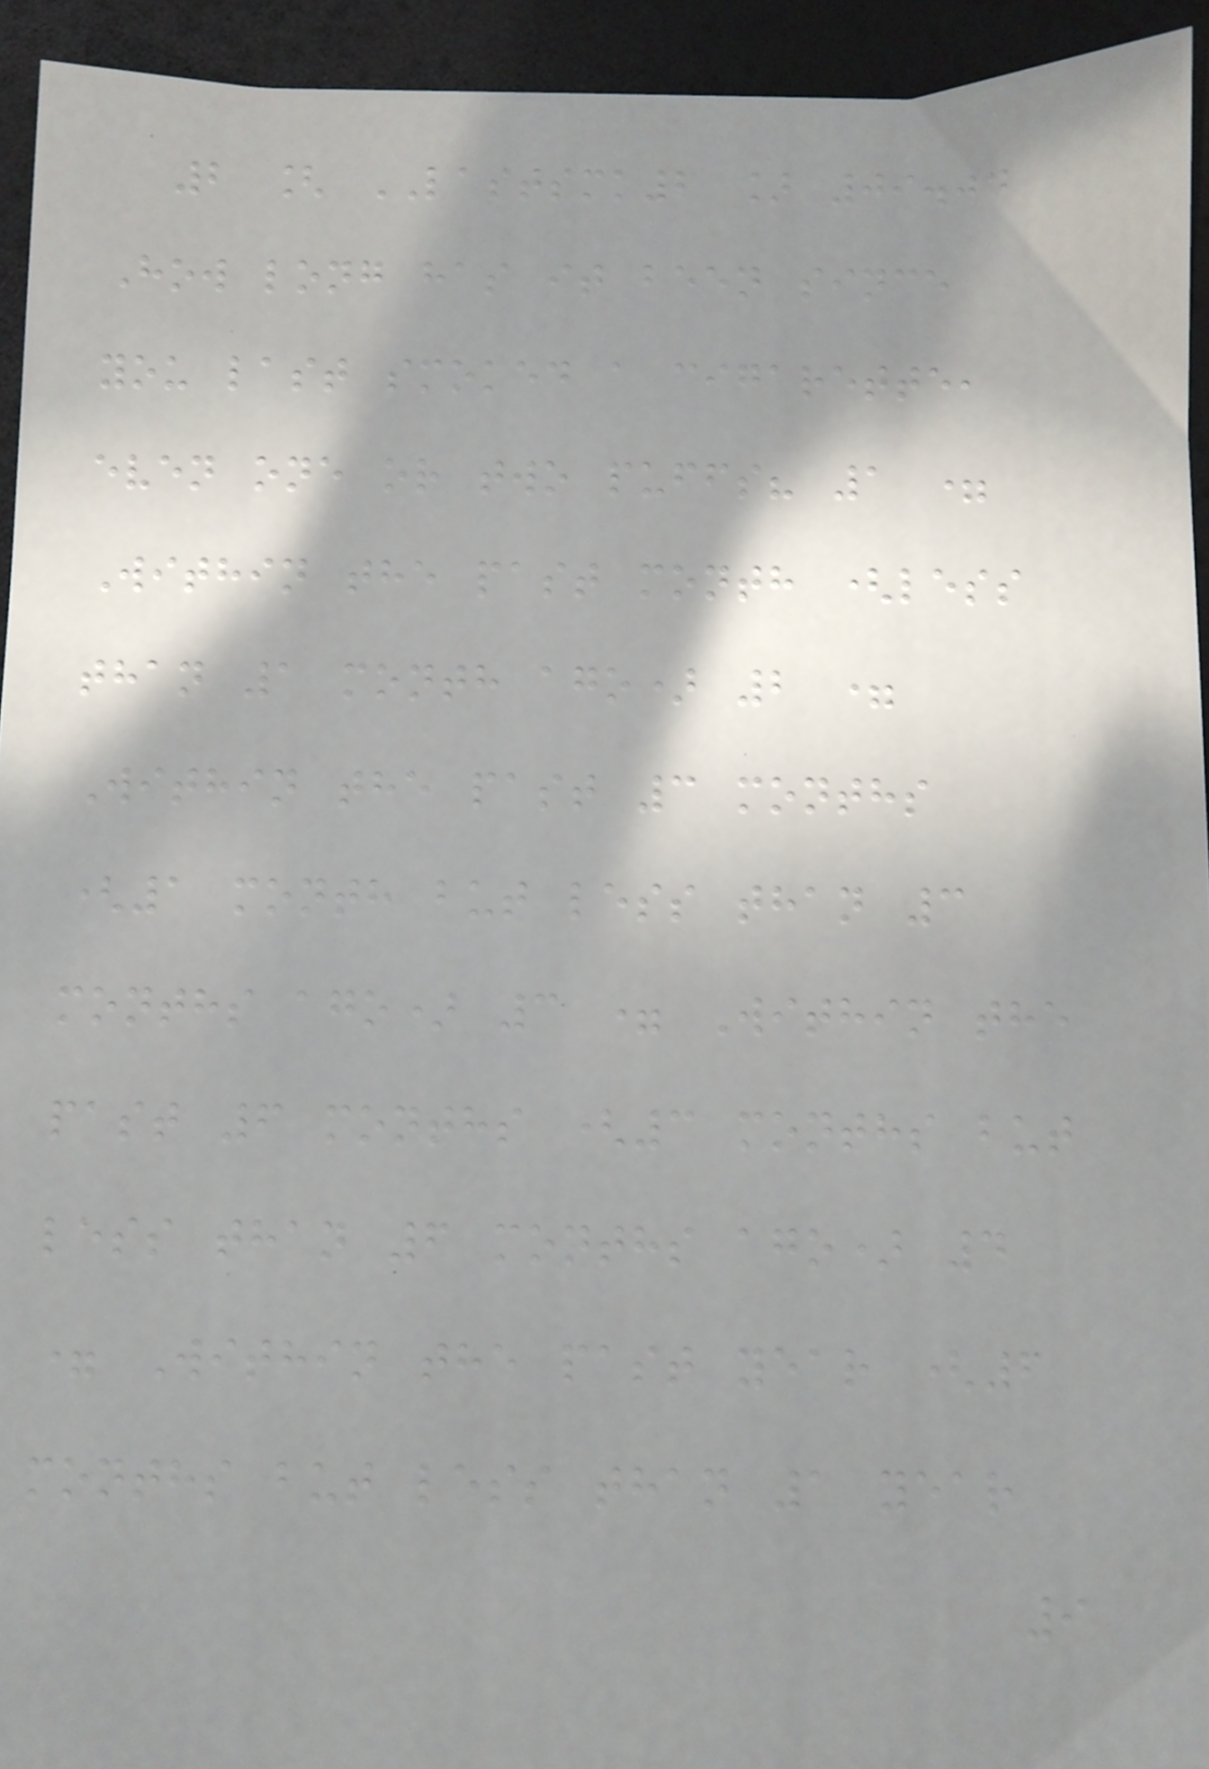2 [ LASTSMK2 ] 09.04
How long has it been since
you last smoked a cigarette,
even one or two puffs? 1 =
Within the past month (less
than 1 month ago) 2 =
Within the past 3 months
(1 month but less than 3
months ago) 3 = Within the
past 6 months (3 months but
less than 6 months ago) 4
= Within the past year (6
months but less than 1 year
9
